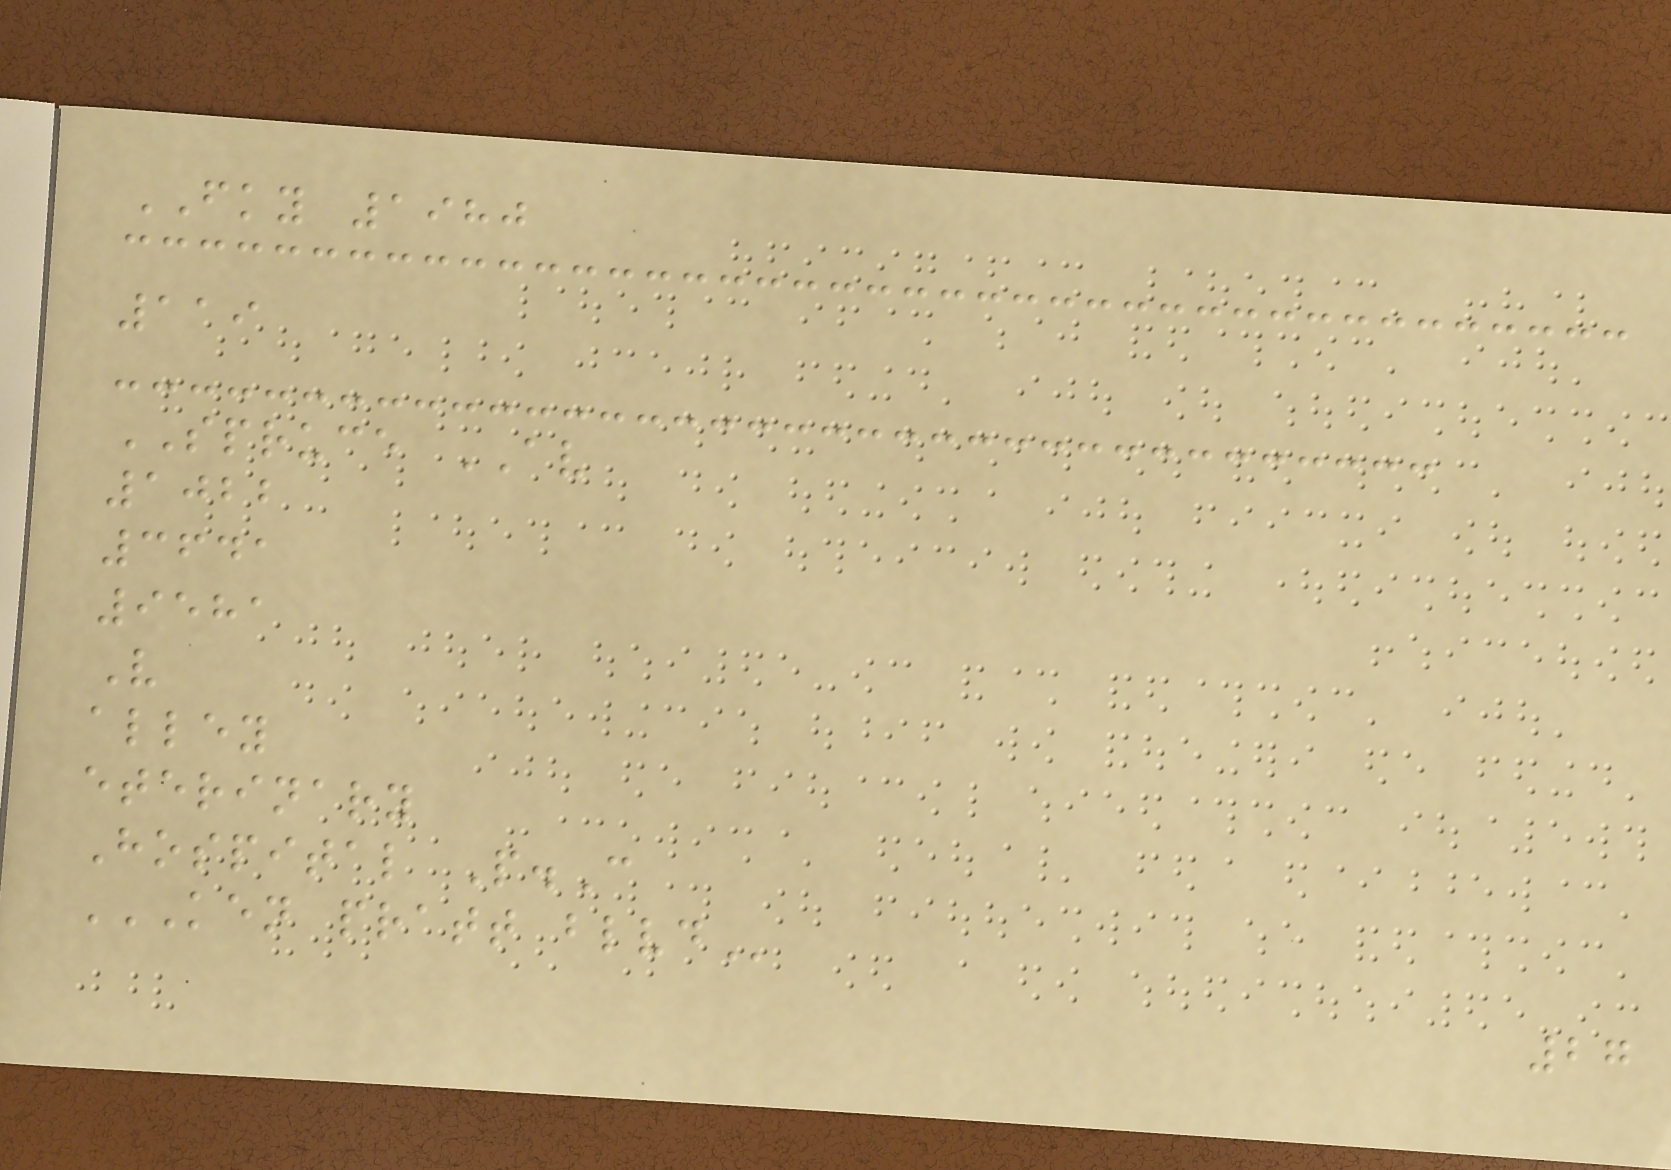FKY 1980
119
SPRUCE AV
1022
3641
9581
V
alley
eterinary
Hospital P.C
KEN PRATT BLVD
27
